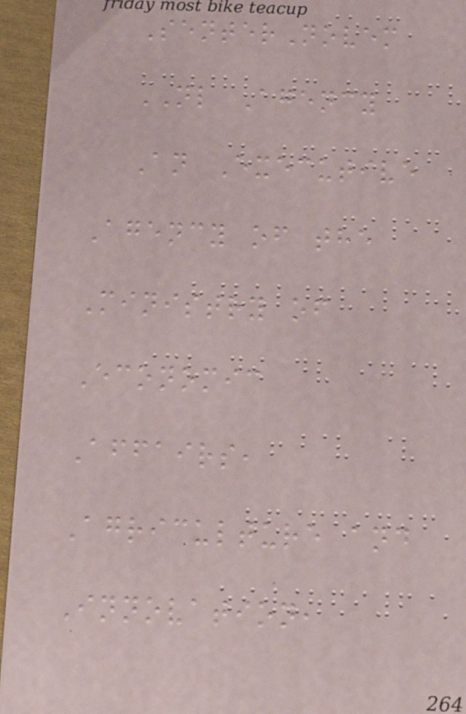SenterNovem
NL Agency
An Executive
Agency of the
Ministry of
Economic
Affairs,
Agriculture and
Innovation,
